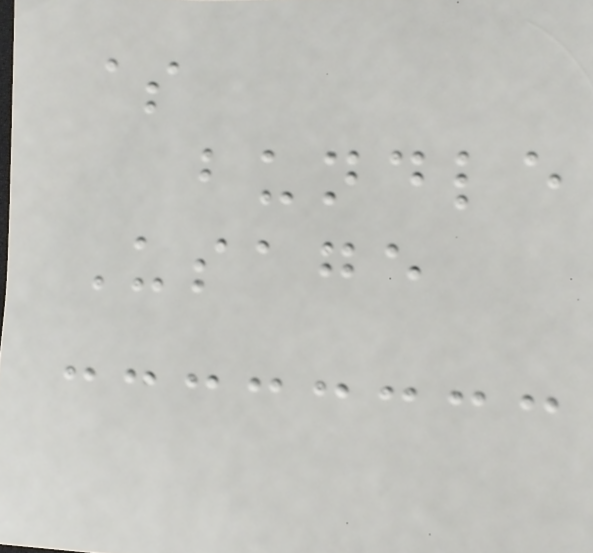$
bundle
Usage
